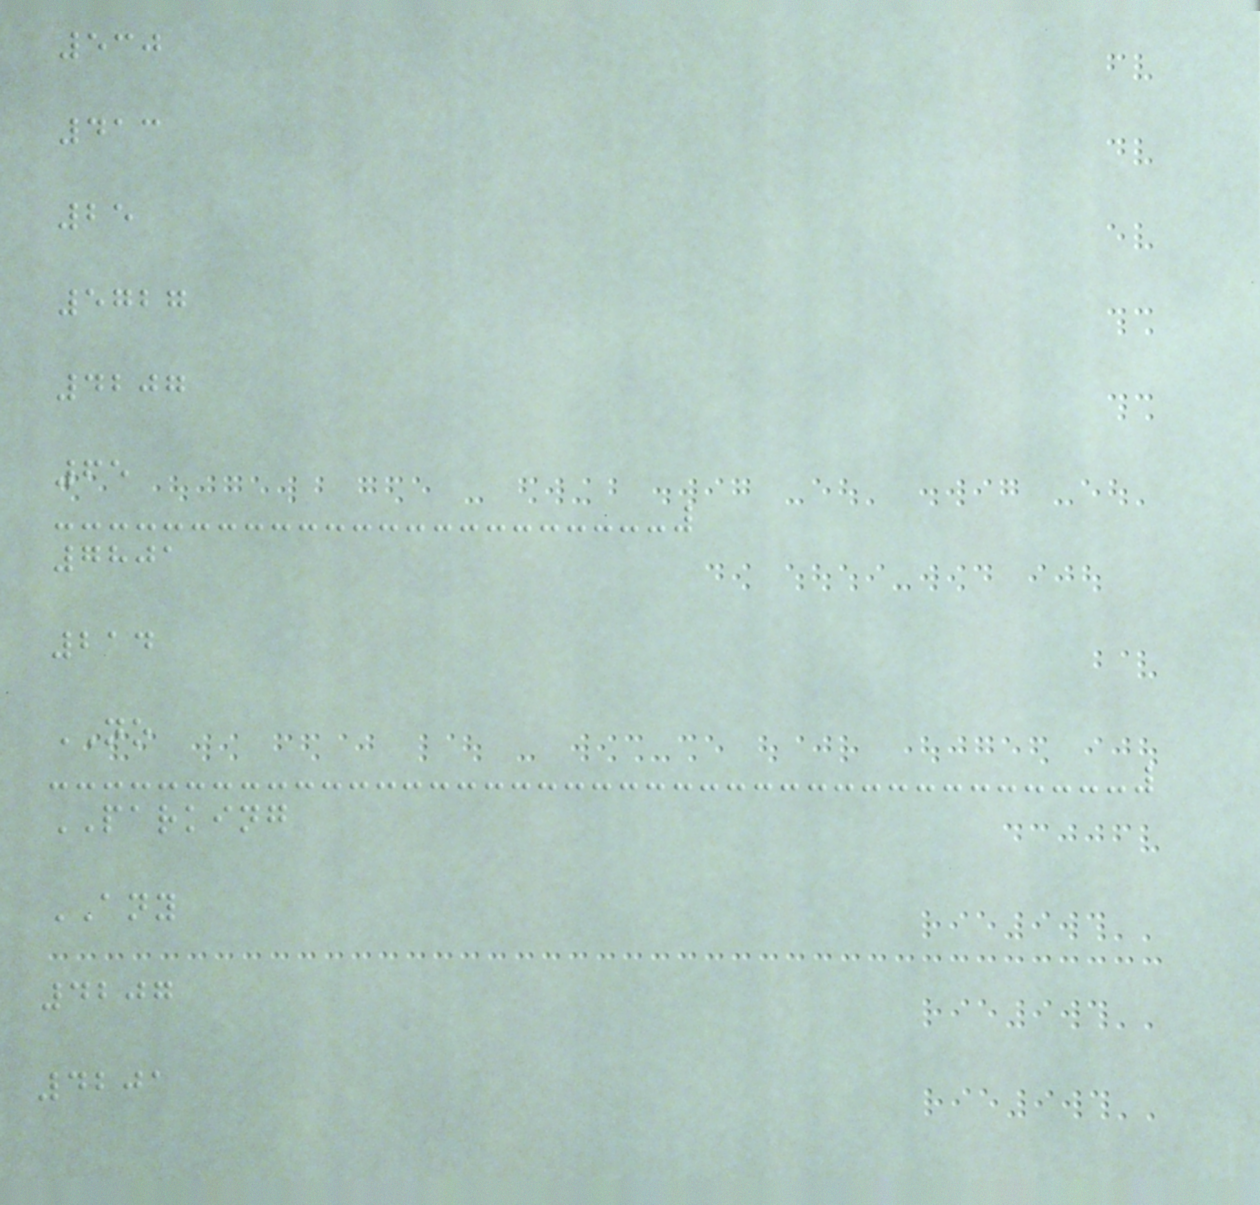530
413
25
5727
4207
65
7801
214
NO
PARKING
ANY
4207
4201
